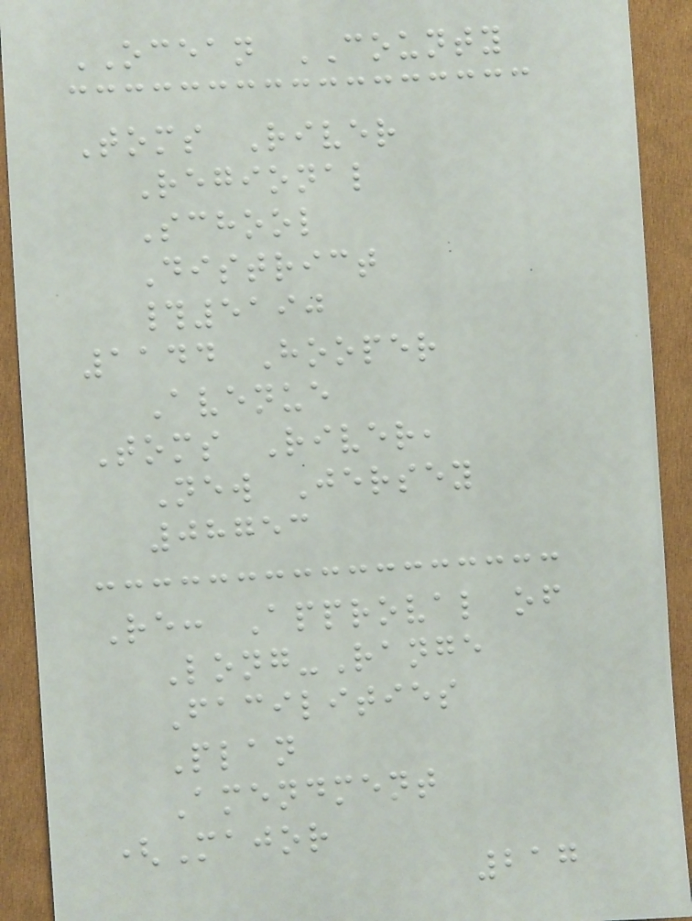OCEAN COUNTY
Toms River
Regional
School
District
#5190
1144 Hooper
Avenue
Toms River,
New Jersey
08753
Re: Approval of
Long-Range
Facilities
Plan
Amendment
(Major
217
